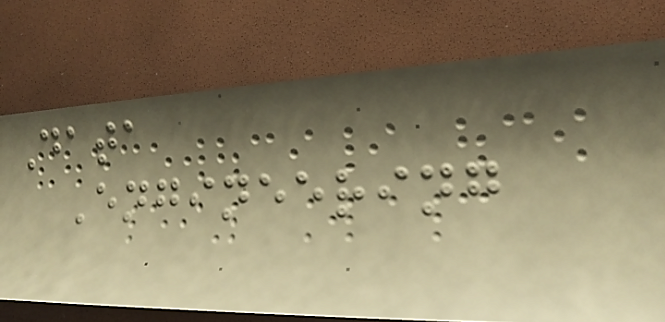Data
Engineering
